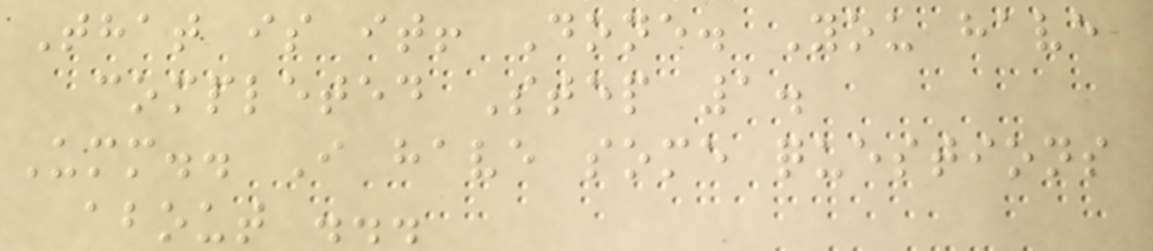That is it! Done. You have
completed Step 1.
Umm.. I have some questions
about ...
